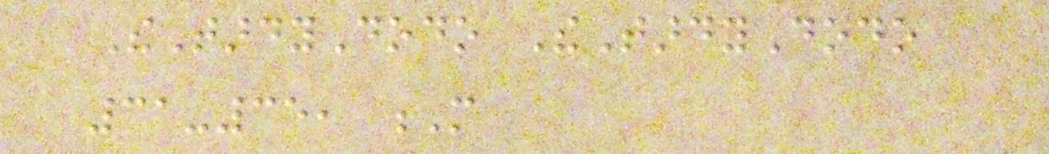TheTardyDodo TheTardyDodo
31-35, M
